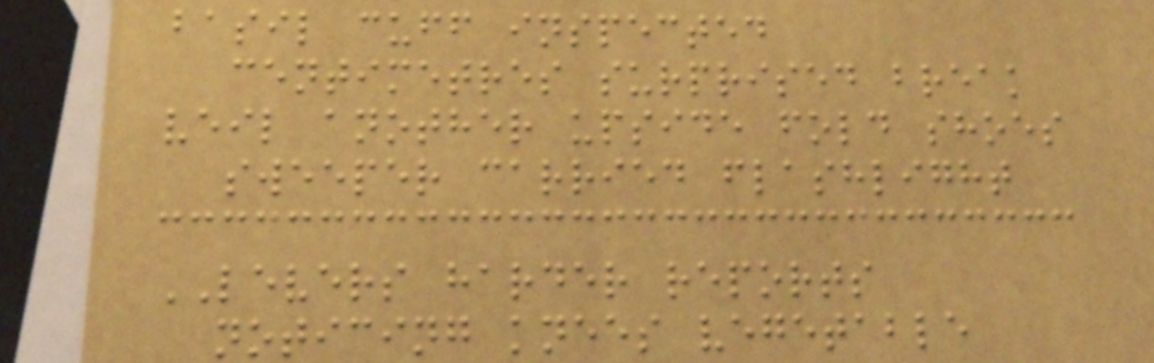basil cuff inspected
centimetres surprised break
veil another upside fold shoes
sweeper carried flashlight
LEVERS harder reports
noticing knees vegetable
